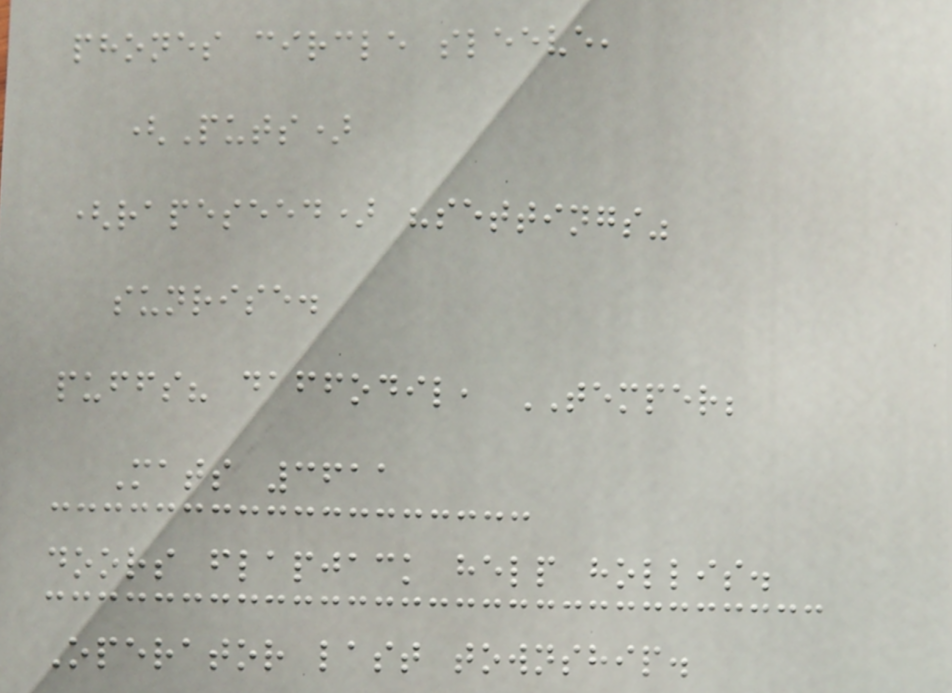phones circle sleeve,
(Puts)
(rapeseed) "settings"
sunrise.
puffs? daffodil, TEMPER;
Mats 3611
doors flapjack help hollis.
Operator last township.
